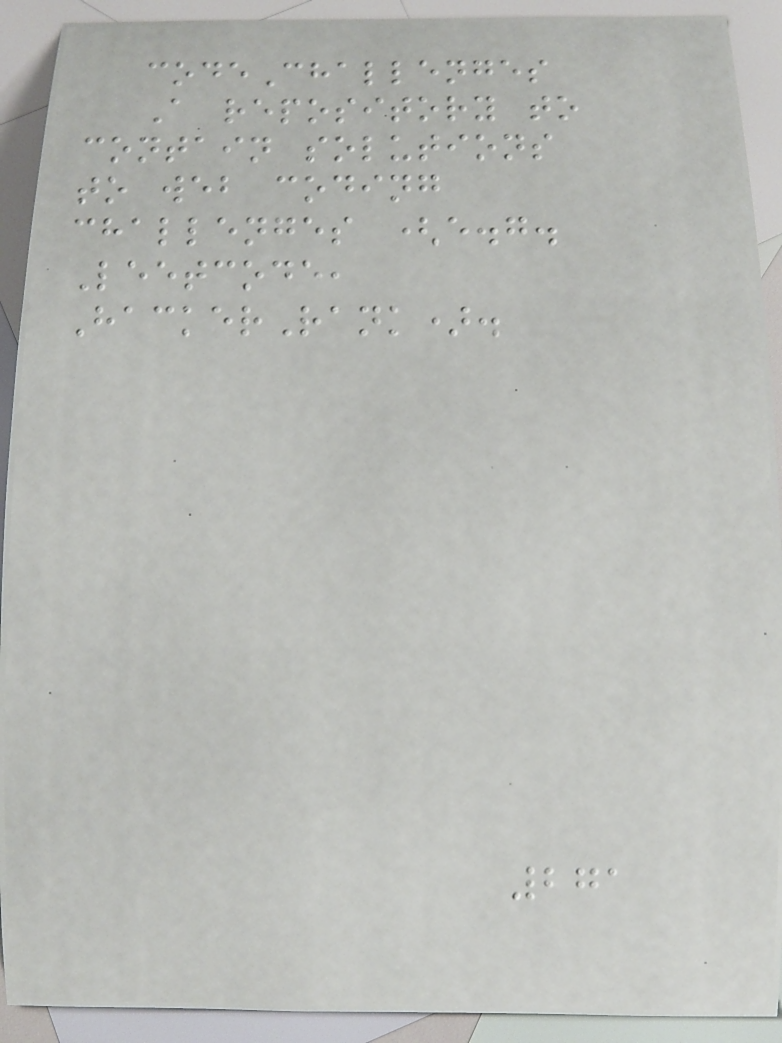codeChallenges
A repository to
contain solutions
to web coding
challenges (e.g.
Leetcode,
HackerRank).
271
